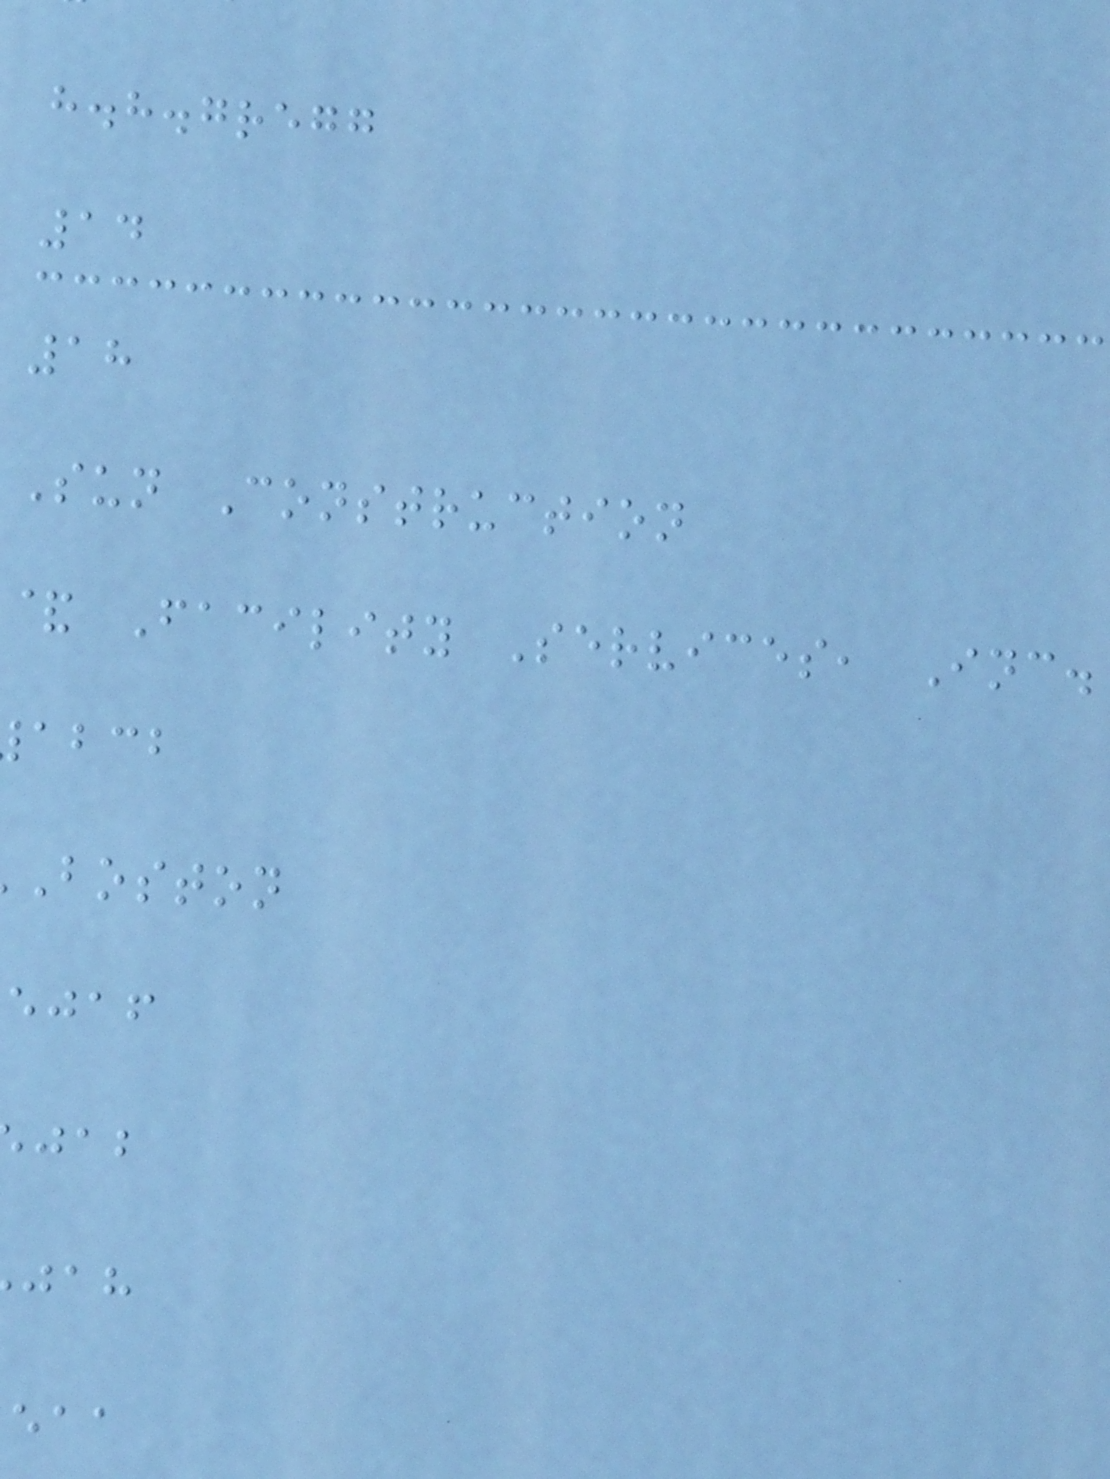h.h.gregg
14
18
Sun Construction
& Facility Services, Inc.
abcb
boston
ejaf
